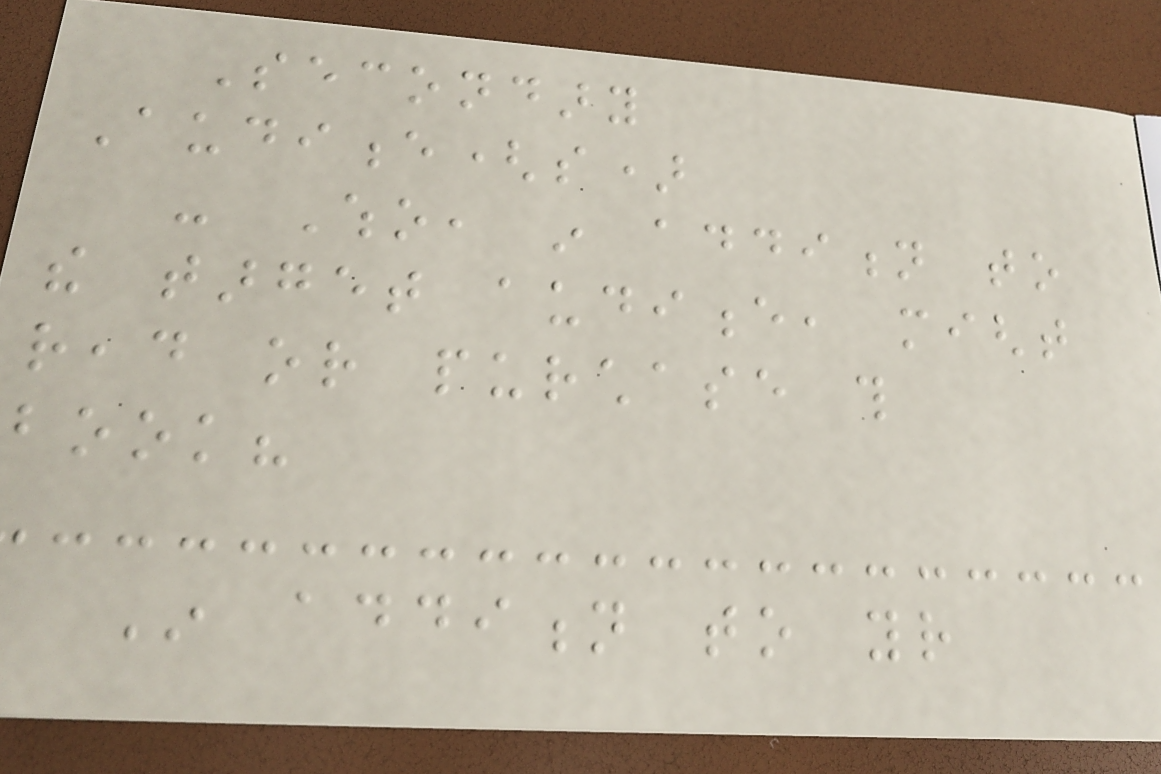Secondary
Audience(s)
- Who, in addition to
the target audience, might
read or purchase this
book?
In addition to your
